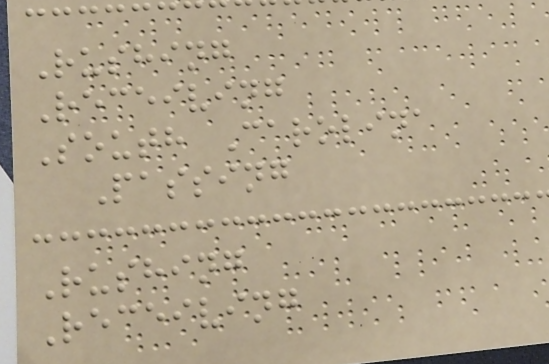Rushing
Receiving
South Carolina
Passing
Rushing
Receiving
